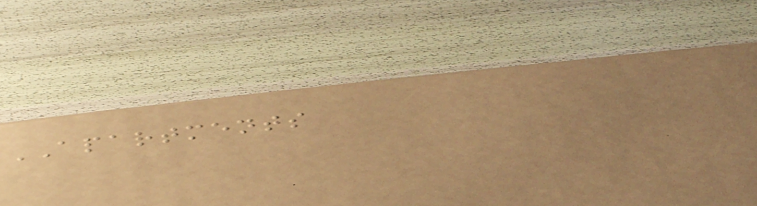APARTMENTS
